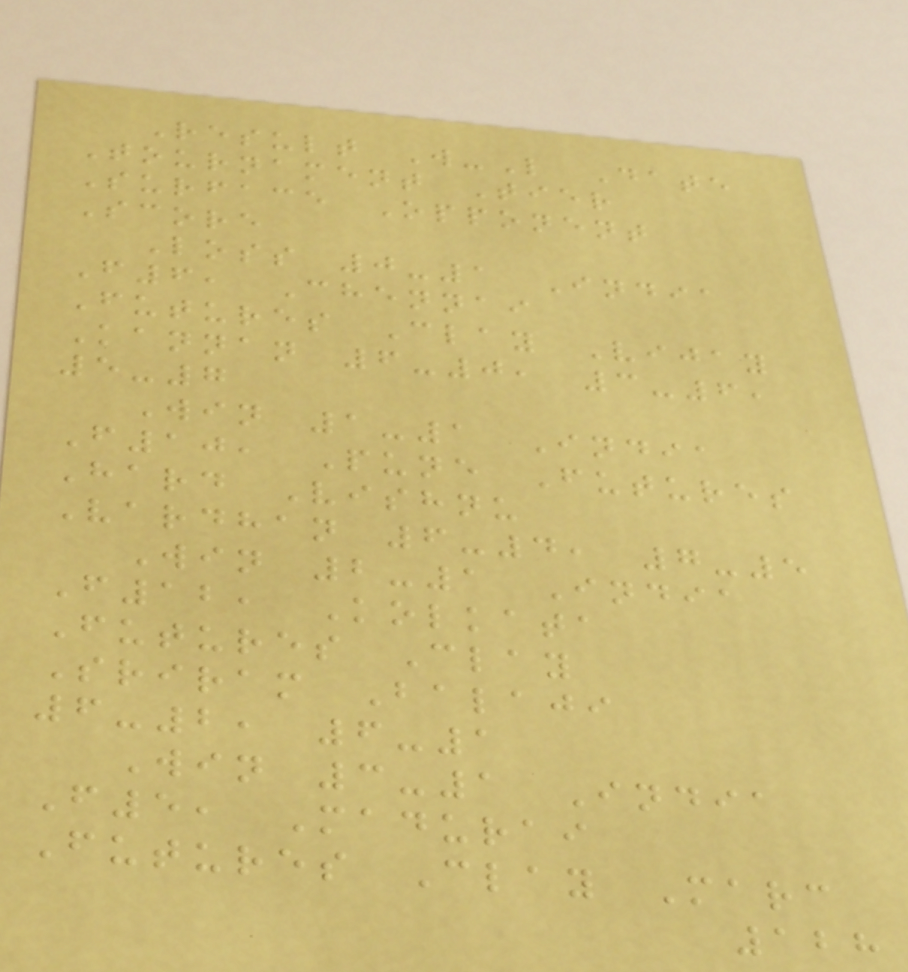Result W-L Date
Tournament Tier
Surface Opponent
Score
Loss 0-1 India
F6, Chennai
Futures Clay Vijay
Kannan 6-0, 3-6,
5-7
Win 1-1 India
F10, Pune Futures
Hard Vishnu
Vardhan 6-4, 7-5
Win 2-1 India
F12, Kolkata
Futures Clay
Sriram Balaji
6-2, 6-1
Win 3-1 India
F5, Madurai
Futures Clay Marc
128
